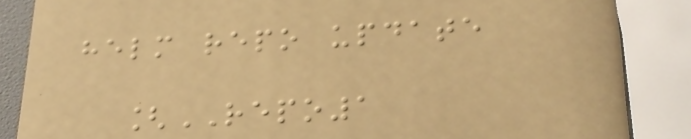helm repo update
[REPO1
